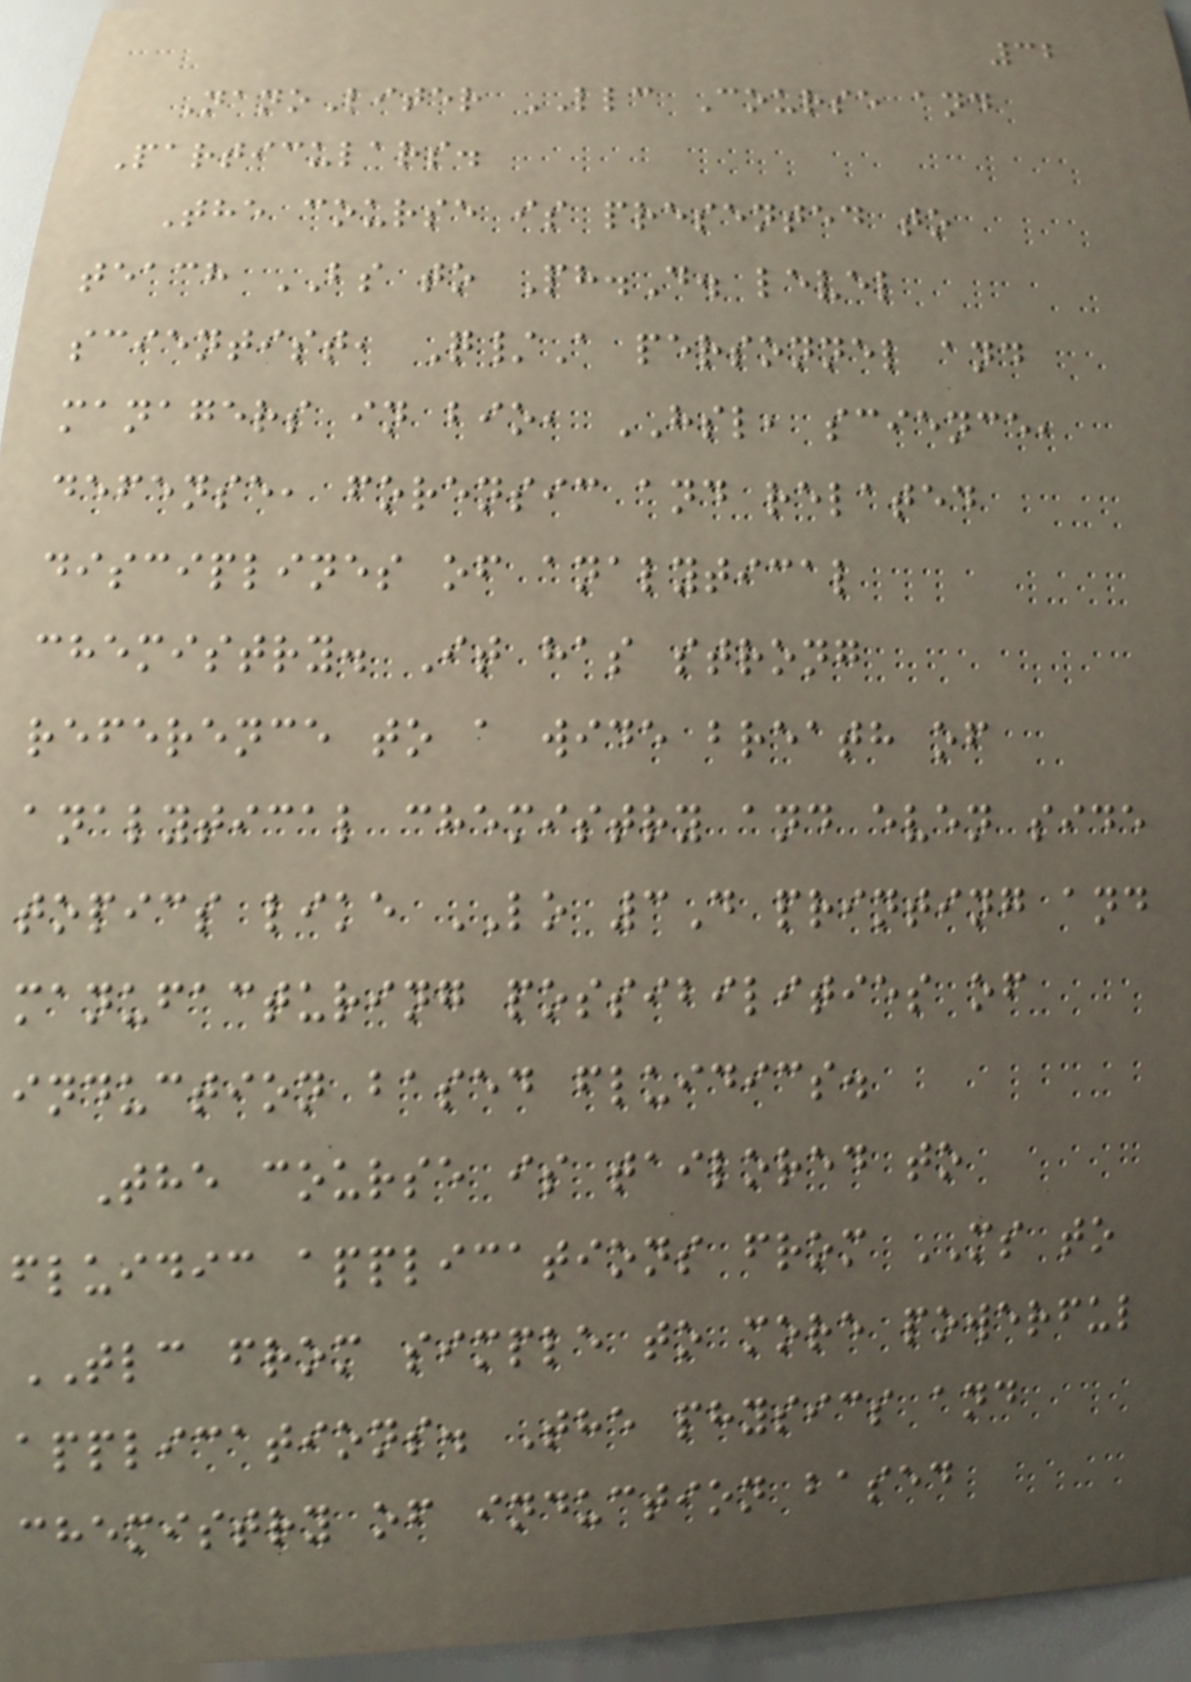32
NanoLiter LLC Course and
Particulars.
The course is presented to
teach BS to Ph.D. level
scientist, Q/A personnel and
managers in bio, HSL, science,
defense, forensic and related
disciplines of analytical
chemistry. It has strong
reference to a wide breath of
analytical chemistry and even side
topics like LO 3D printing and
manufacturing possibilities of
induction based fluidics.
The course is tailored to
fluidic applications from MS to
TLC from simple to more powerful
applications. The physics and
chemistry of induction based
